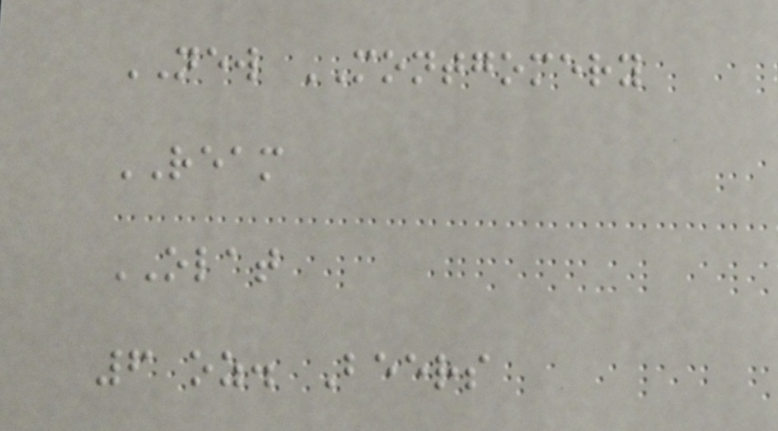NEW MONTGOMERY
REAM
OLAT
6 oz. Beers
